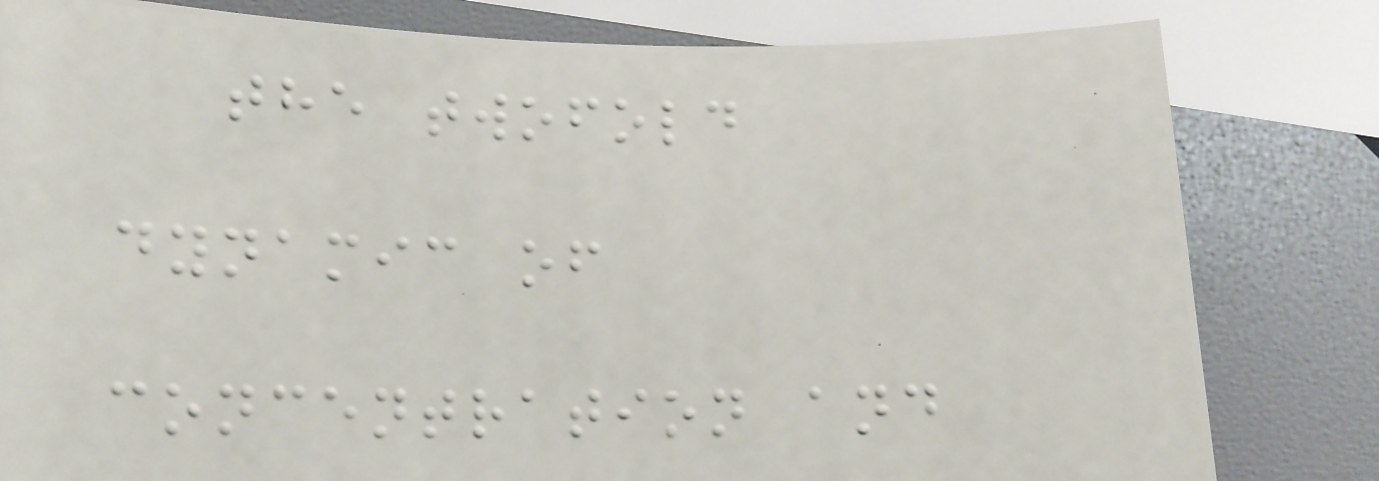the twofold
dynamic of
concentration and
